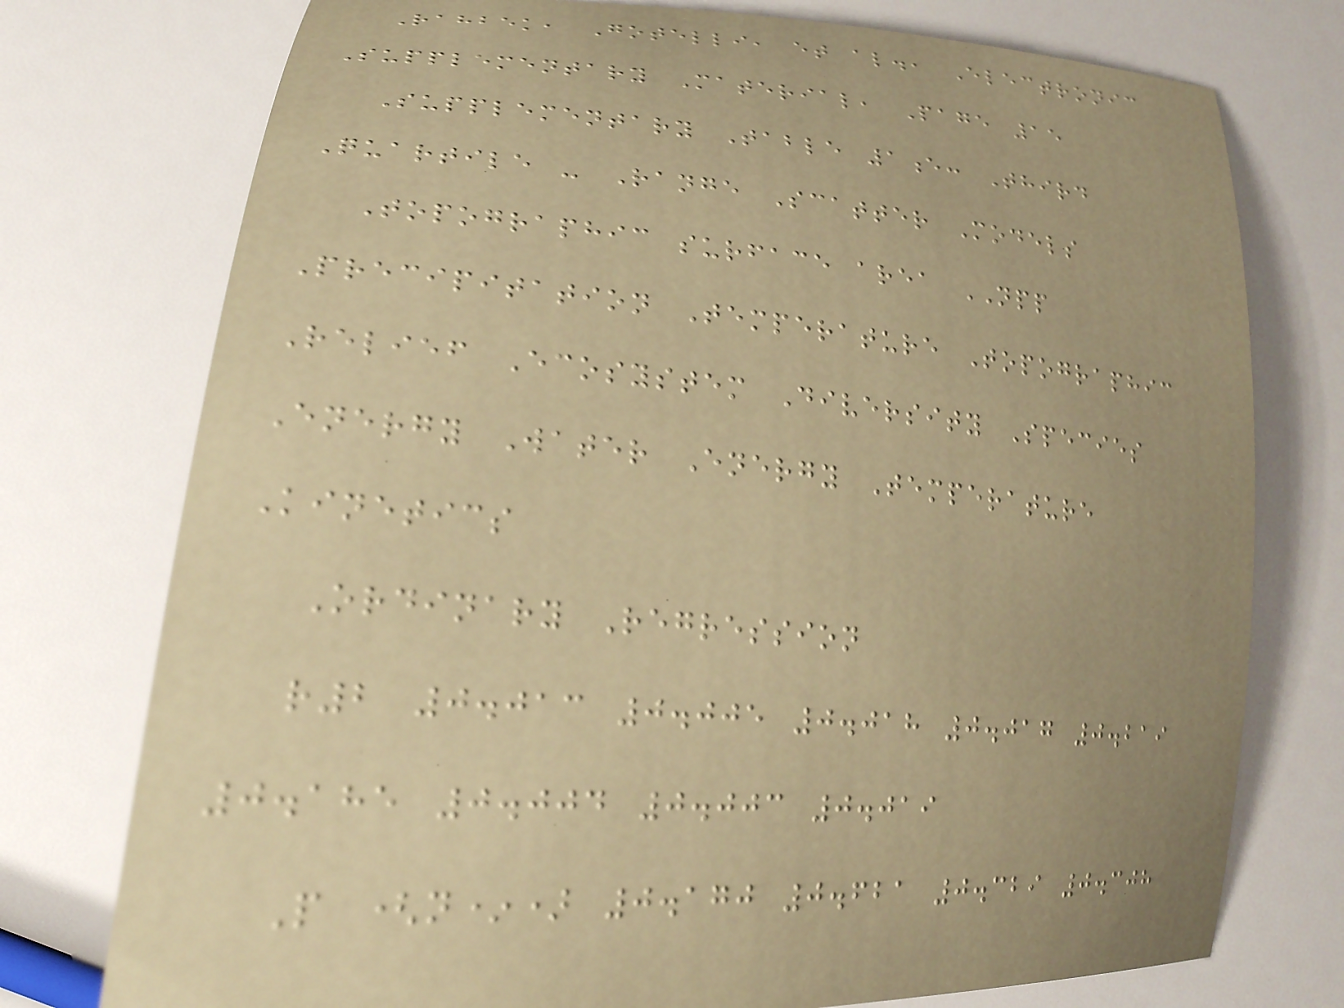Rahbek, Gotelli, et al., Electronic
Supplementary Material, Page 15
Supplementary Table 1e: Third
Quartile - Range Scatter Models
Topographic surface area NPP
Precipitation Temperature Topographic
Relief Ecosystem Diversity Species
Energy Water Energy Temperature
Kinetics
Ordinary Regression
r2 0.013 0.005 0.018 0.017 0.219
0.185 0.004 0.003 0.019
P (n*) 0.170 0.621 0.329 0.308
